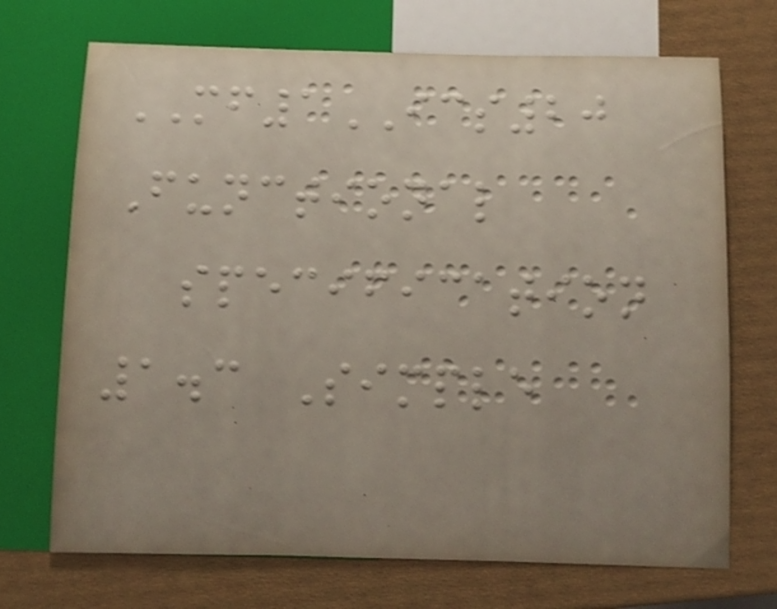MF1ICS20
Functional
specification
1.3 Simple
